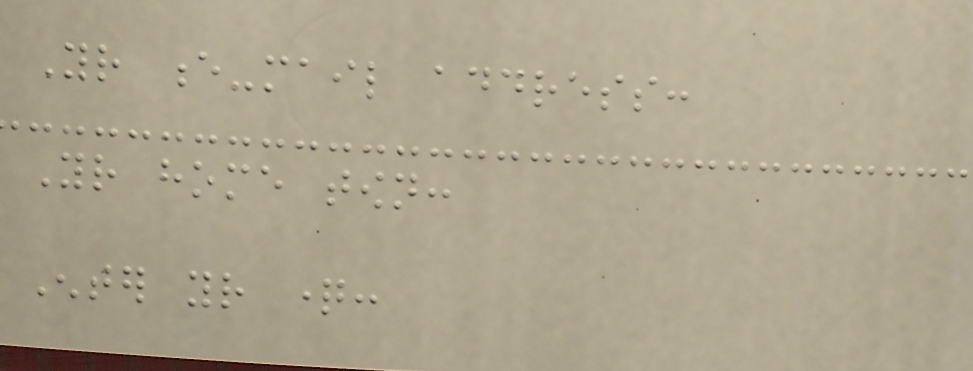Your e-mail address:
Your home town:
Enter your question:
